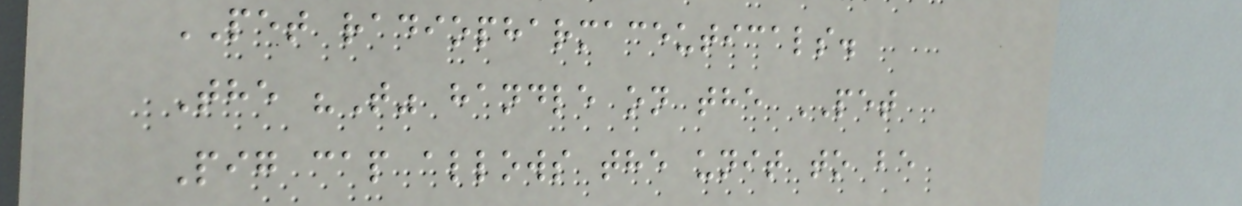PET radiopharmaceuticals.
The "T" handle on the PET
Pig cap allows the unit to be
